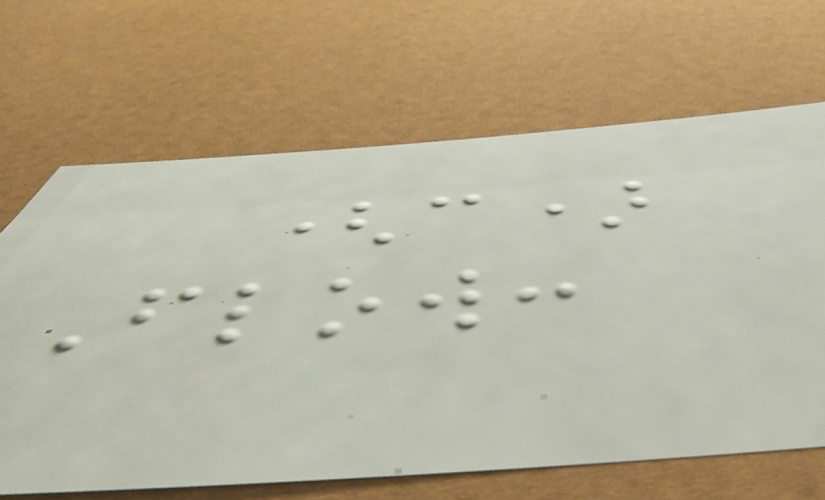(c)
Flow:
